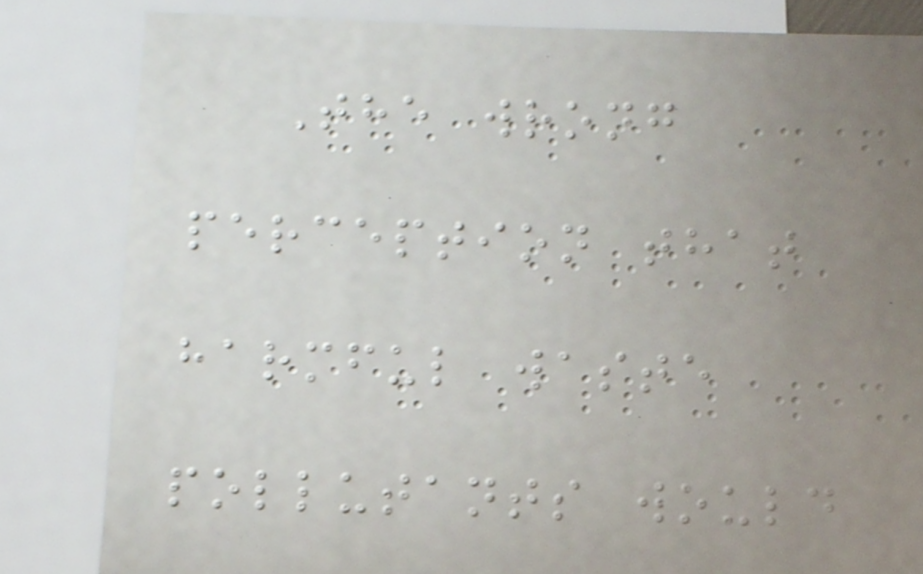The wrong
perception that
harmful waste
pollutants would
